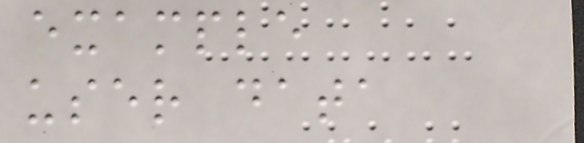example
user data
